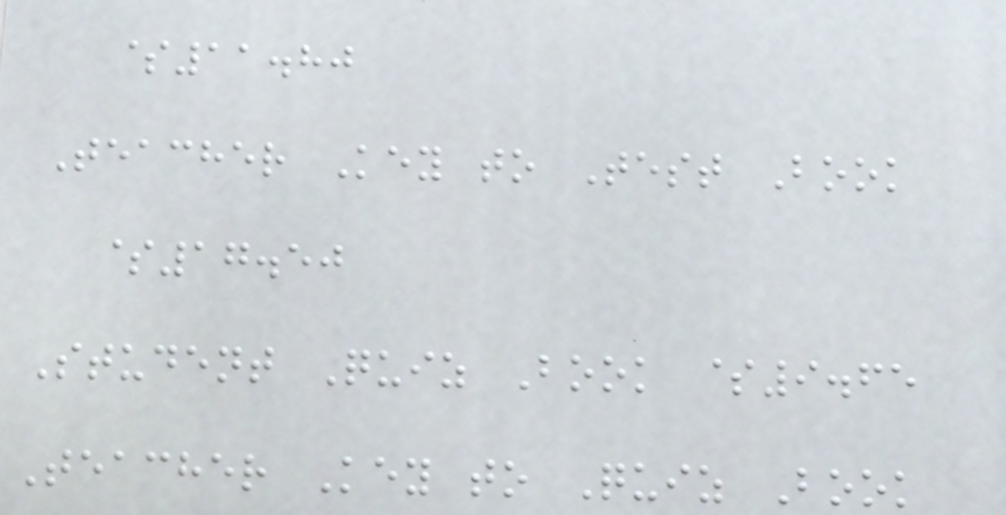$11.80
Teacher Key to Test Book
$17.50
Student Quiz Book $9.65
Teacher Key to Quiz Book
